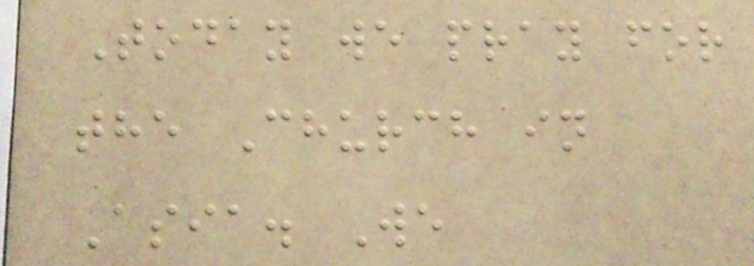Today we pray for
the Church in
Asia. We
